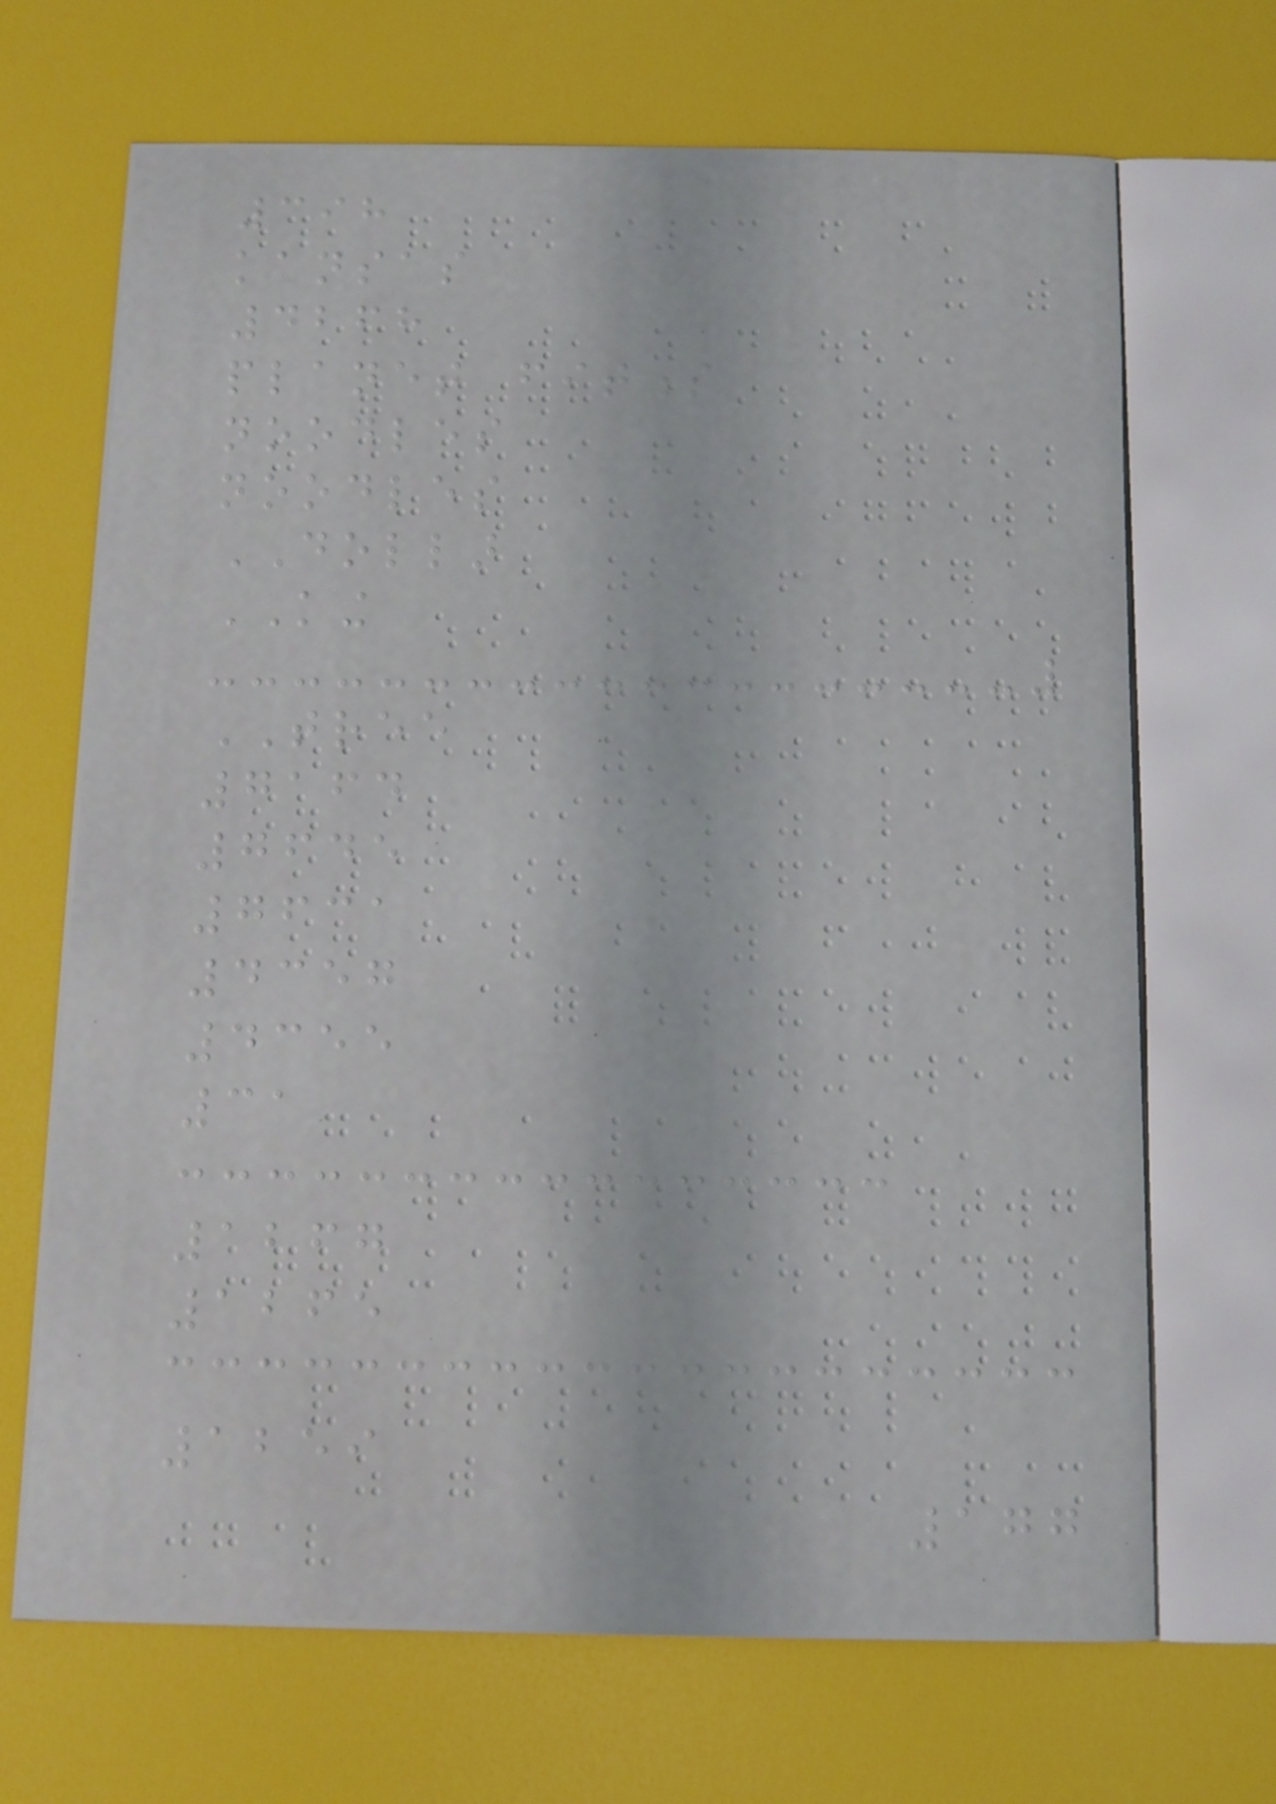398
kansas
4268
planet fitness
noodles
noodles
DOLLAR
KING
TREE
7164
7645
7631
4357
4355
31
1267
1265
1259
177
